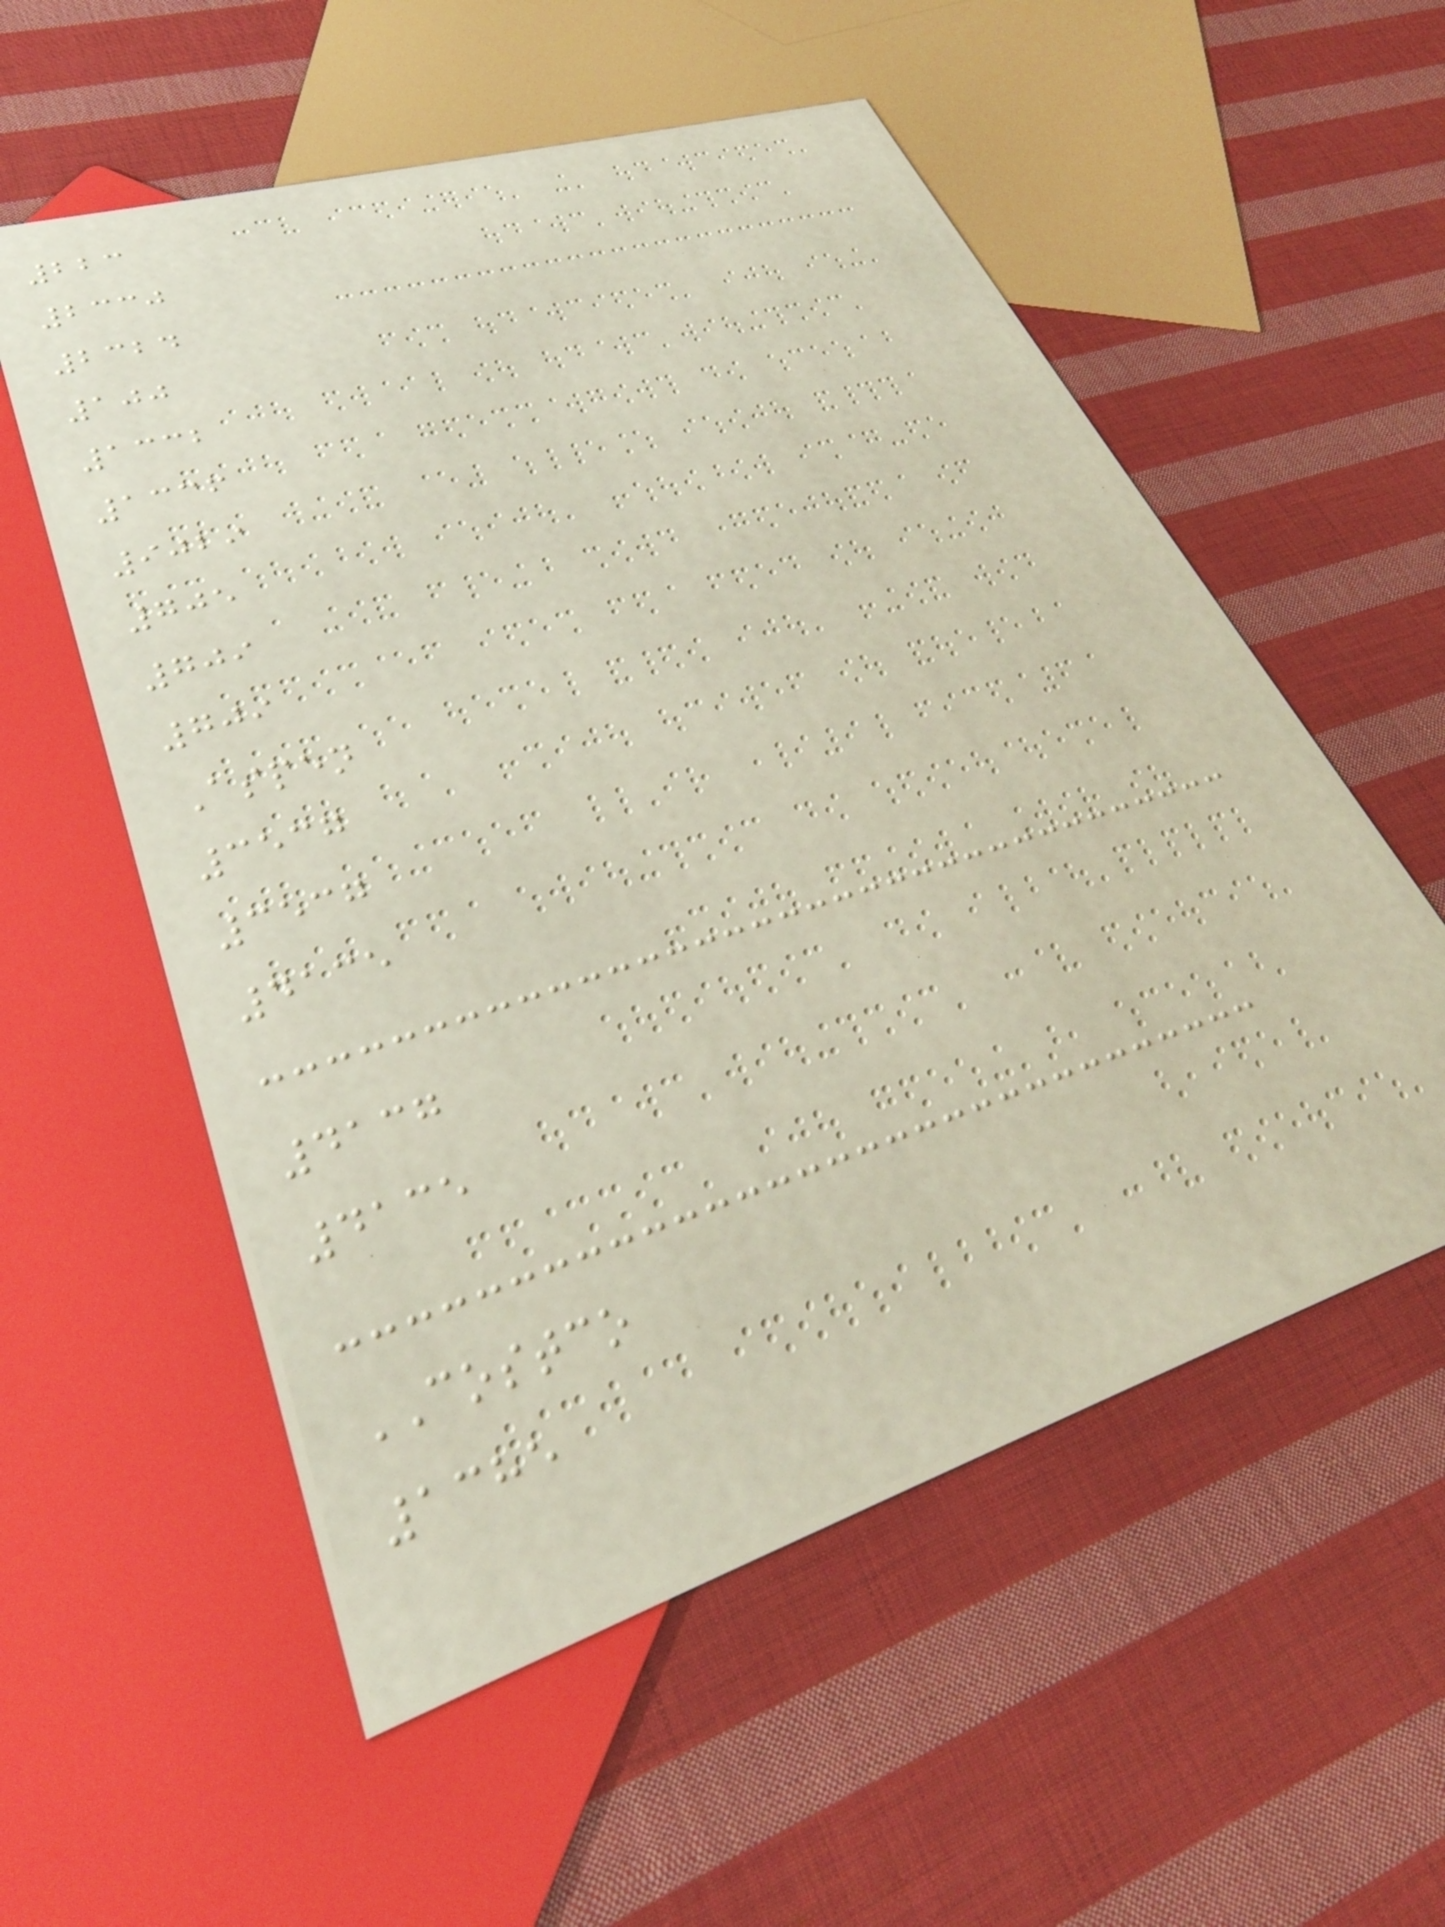223
2330
2324
100
1332
1336
9029
705
709
709
Aspen
3537
3537
4135
4137
4135
COSTCO
1385
